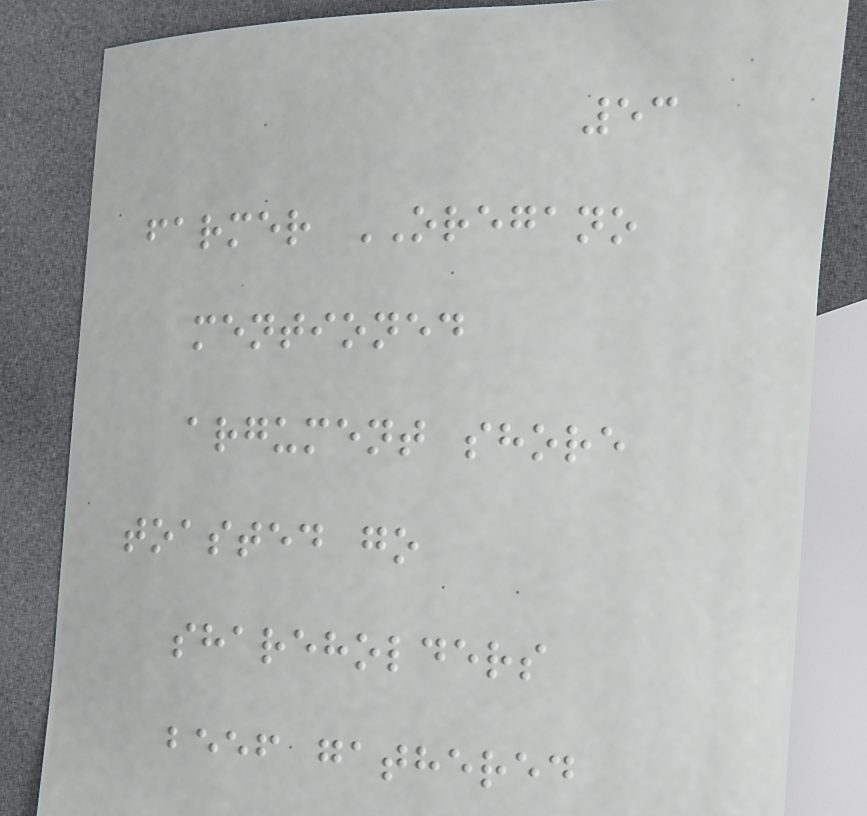53
farmer OREGANO
mentioned
argument shore
toasted go
shareholders
beef gathered
